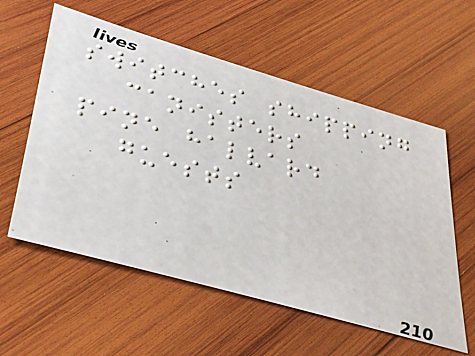switches shipping
canisters
pine halvard
guests
